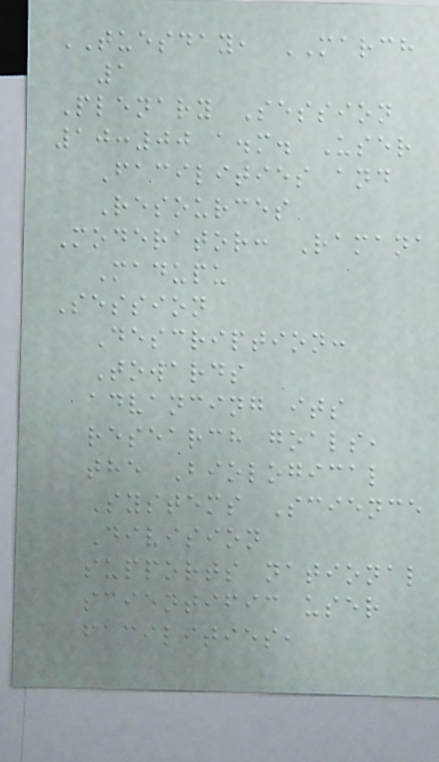TUESDAY, MARCH
1
Plenary Session
10:00 a.m. User
Facilities and
Resources
Moderator: Ramana
Madupu
Session
Description:
Towards
advancing its
research goals,
the Biological
Systems Science
Division
supports national
scientific user
facilities,
